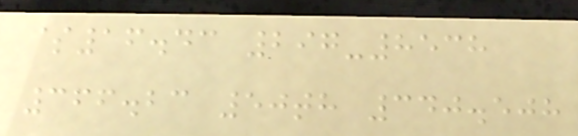$16.43 297-8538
366.23 50th 340.508
